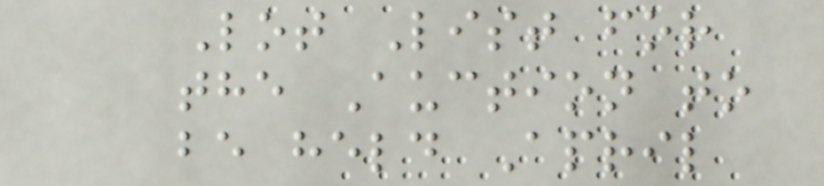Lot List for
the Auction to
be held April
